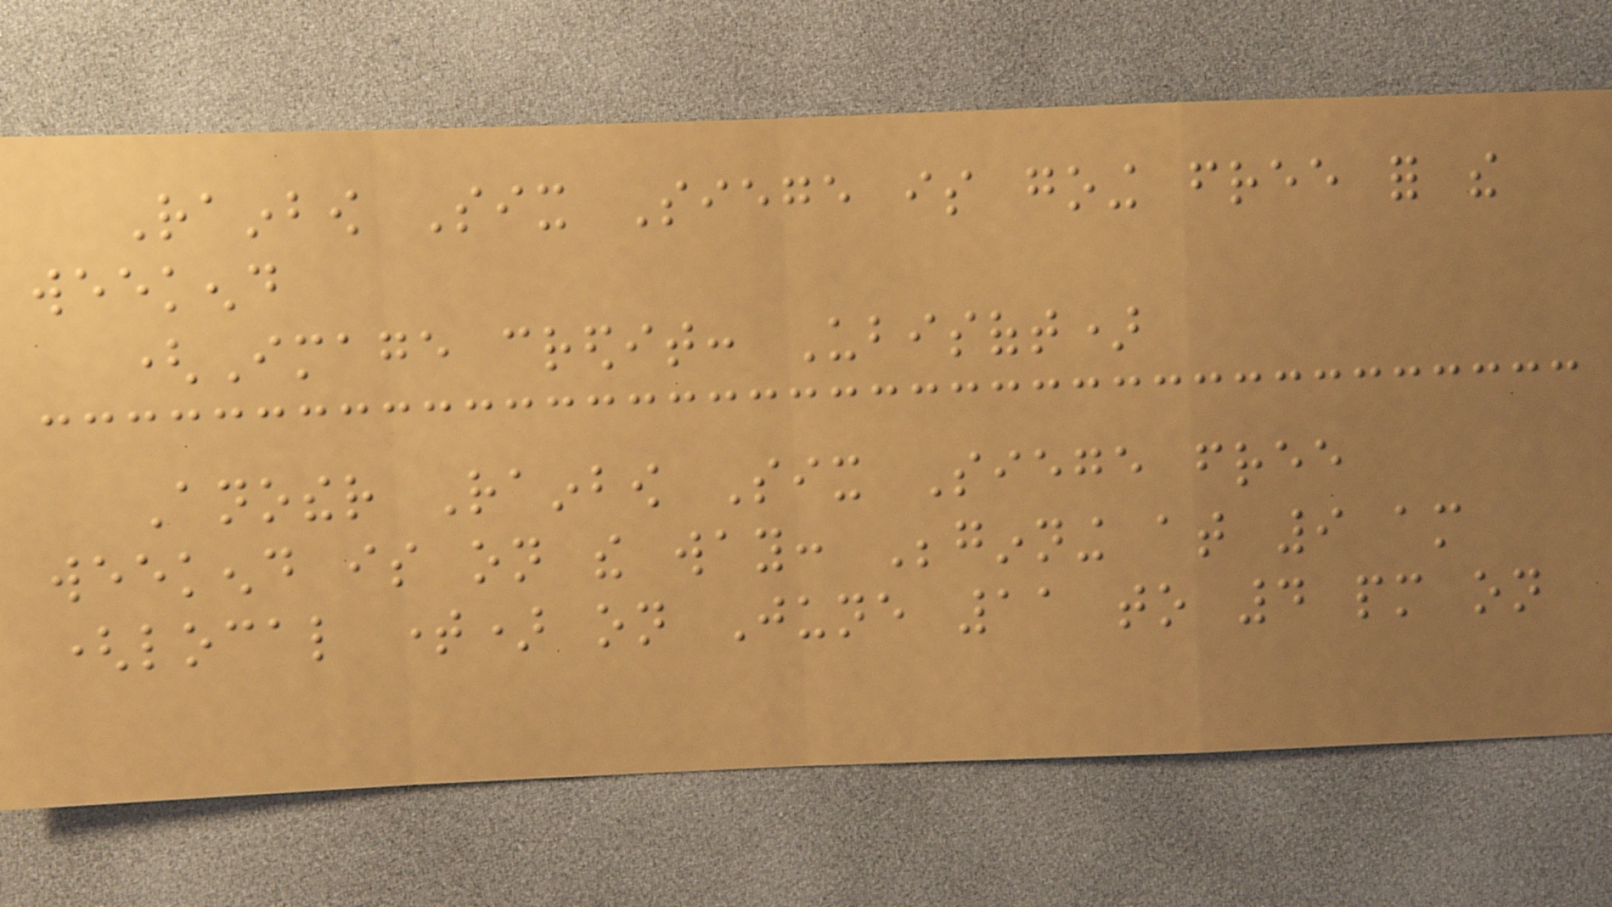Rainbow Six Siege is going free for the
weekend
(Image credit: Ubisoft)
Another Rainbow Six Siege free
weekend is on the way: Beginning at 9 am
(local time) on June 11 to 4 pm on
